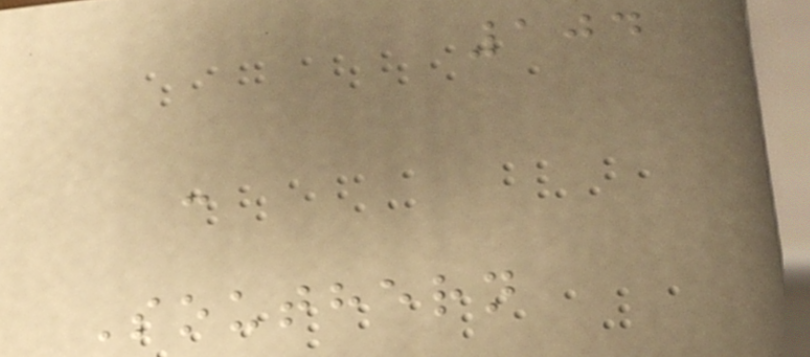104
-
Southern
